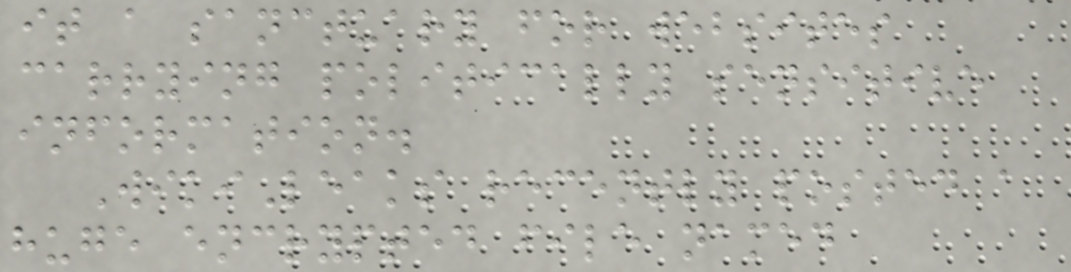it a sanctuary for websites
carrying politically sensitive
information.
WikiLeaks recently posted a
huge encrypted file named
